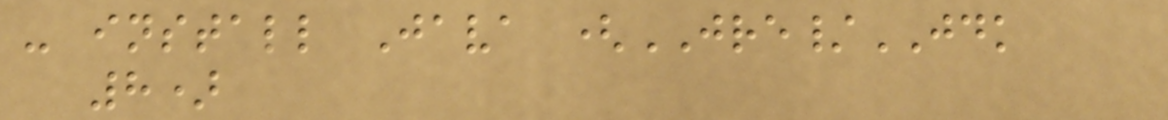- install Java (JRE/JDK
8)
